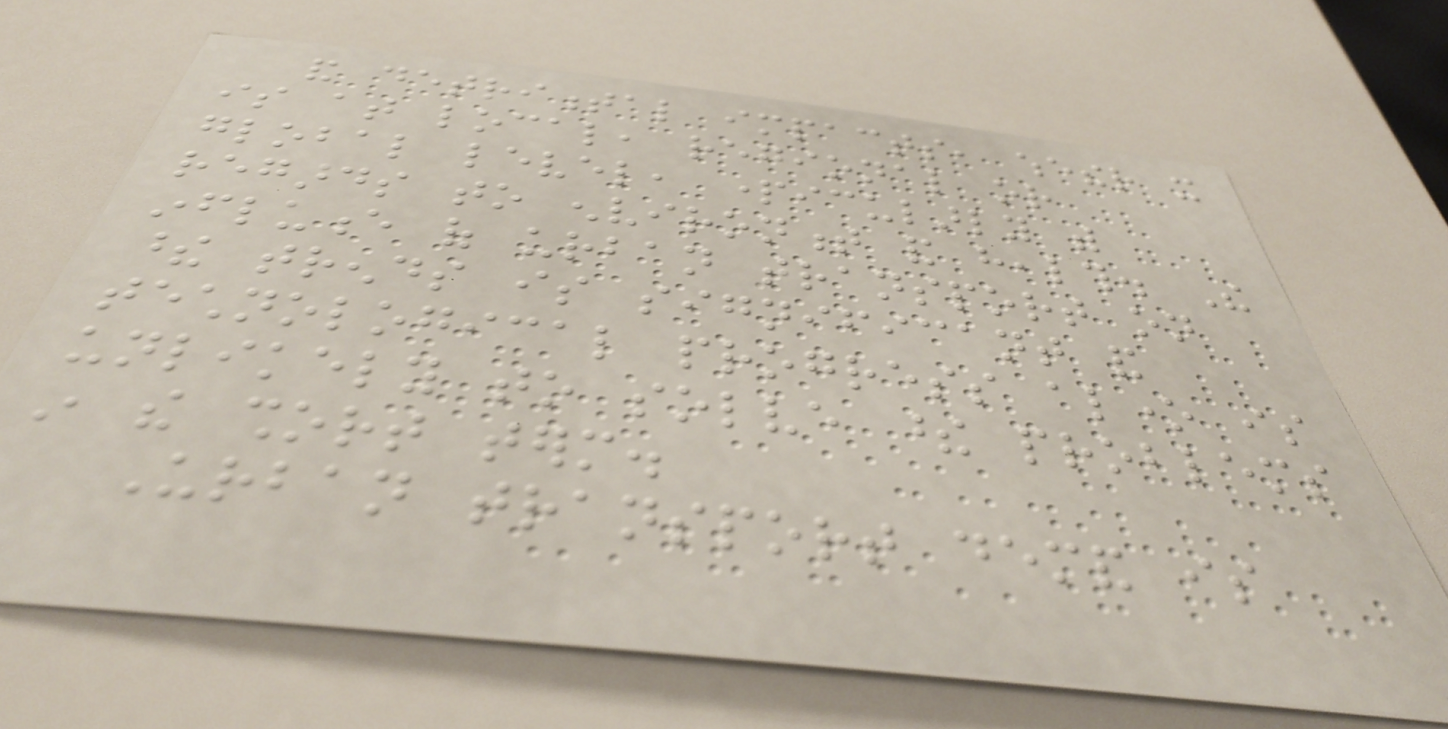and detrimental impacts, whether it
is at local, regional or
global level, particularly with
regards to environment and health. The
influence of urban transport on
these trends is significant and
technological progress alone is
unlikely to solve these problems
in the short term.
Urban transport demand is
